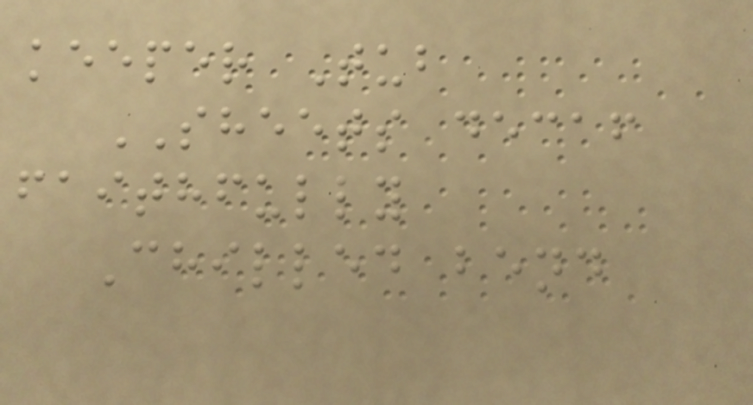keeper Tub
SHEETS decaf
faithfully
Chilled bend
